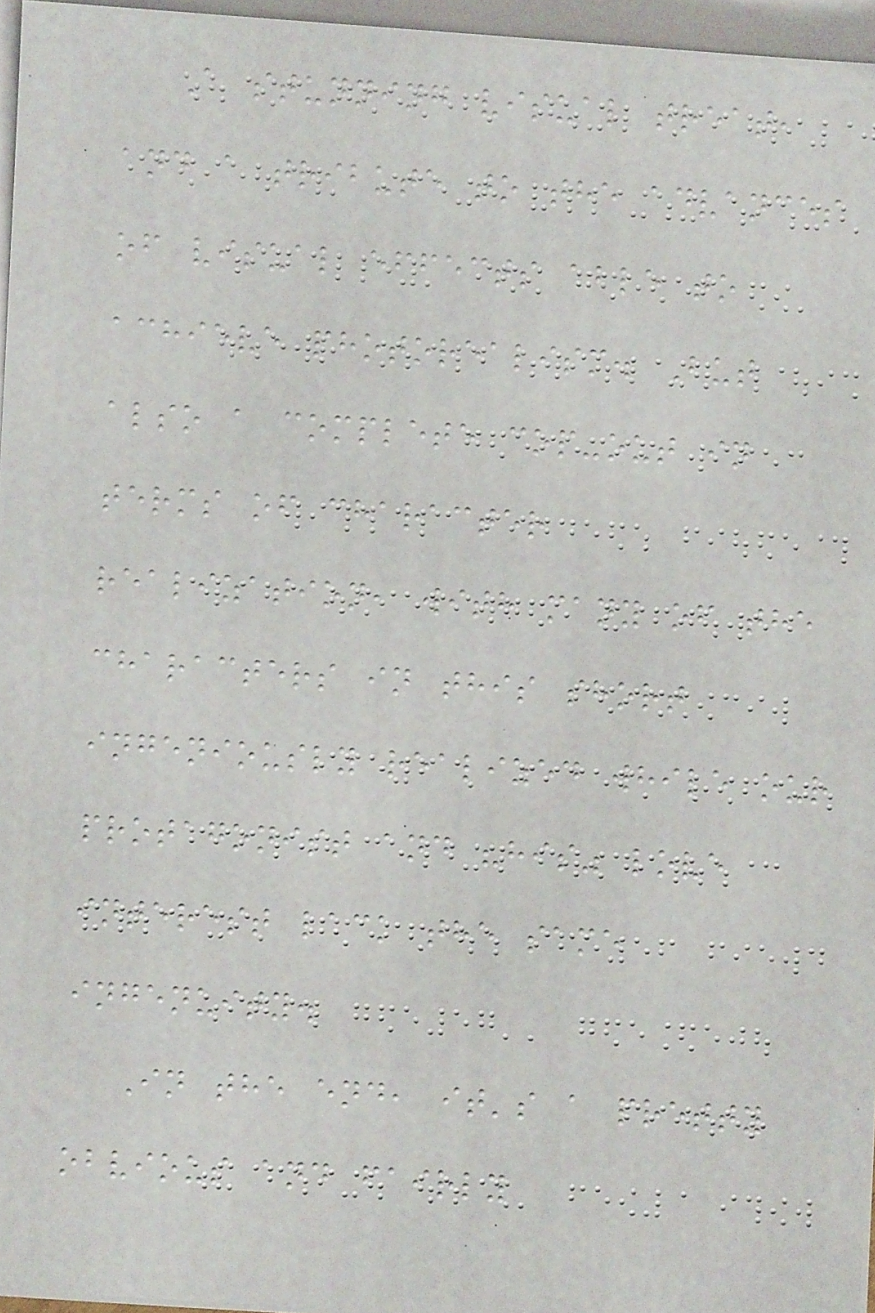A stunning visual treat,
and a tribute to the advances
of visual effects able to
achieve photorealism. But
also a complete cop-out in
terms of character
realization, with many of the
characters in this short
ingeniously realized while our
protagonist and "his" love
interest lack the same
ingenuity.
In the end, it's a pretty
obvious and fairly
